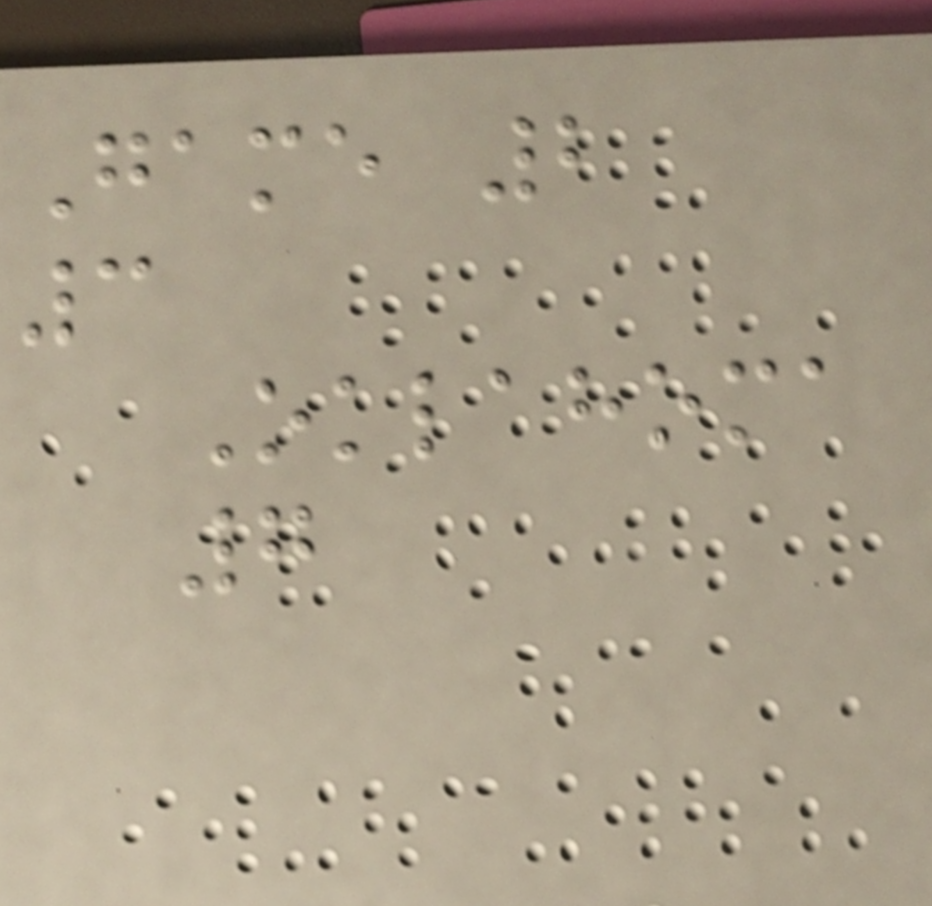Game 2
3
Oklahoma
7
